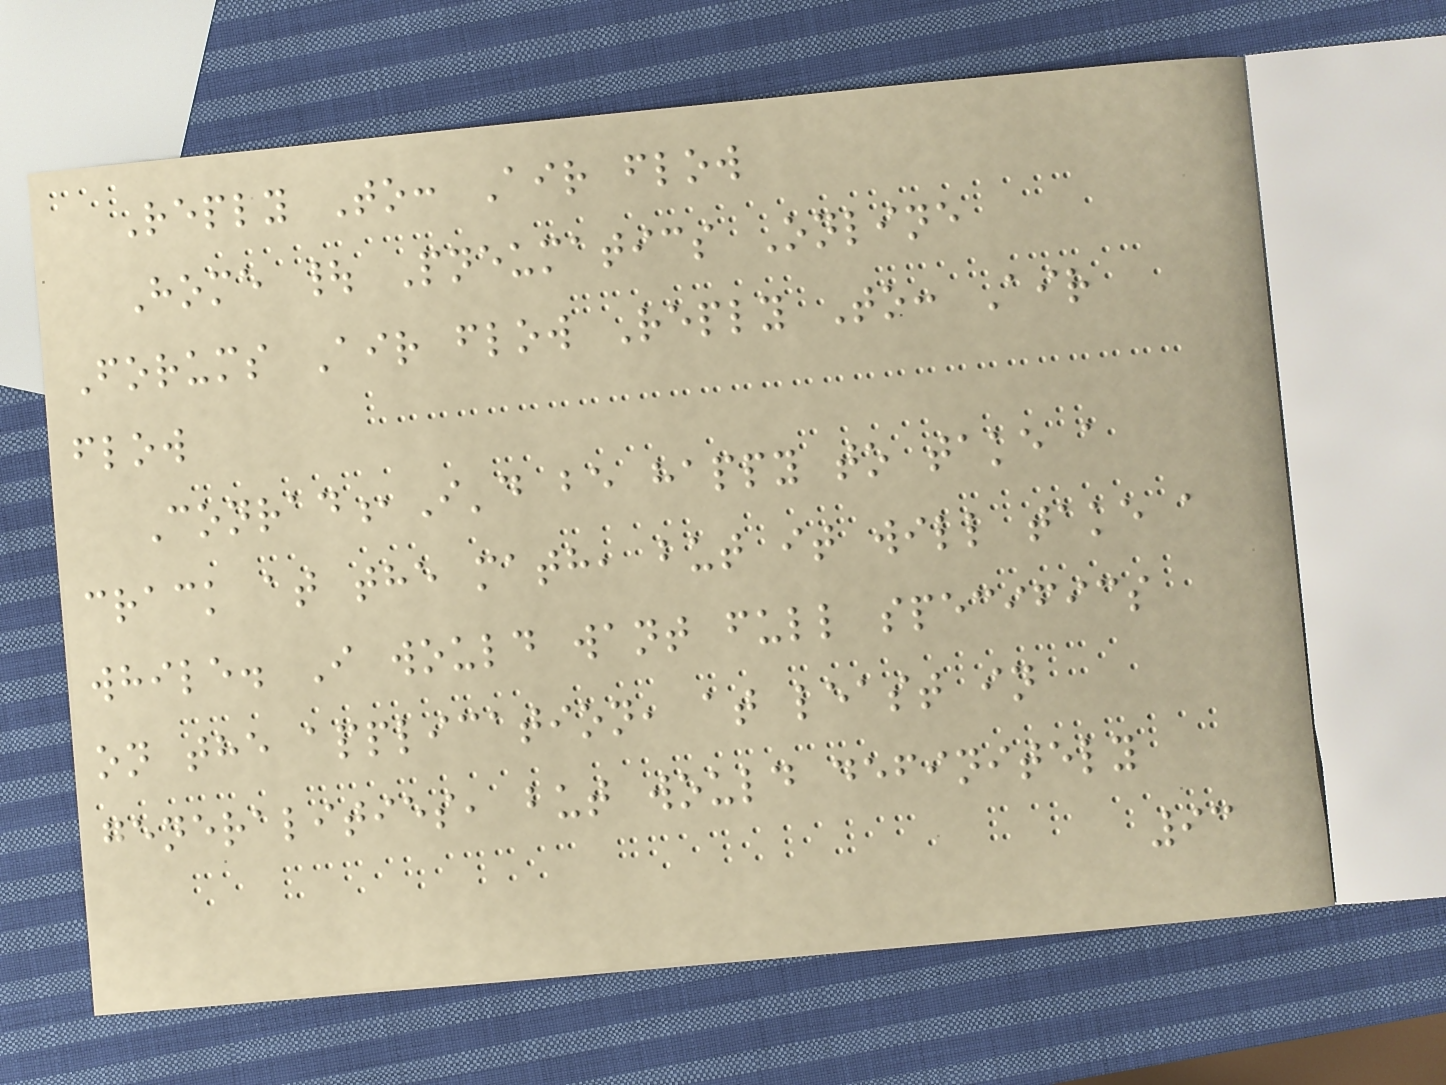Reply To: Air flow
Home | Pneumatics Online
Forums Air flow Reply To: Air
flow
Conrad,I'd be happy to take a
crack at the math, but it will take a
while. I would want full specifics
on the application, at least in
generalities, but would definitely
93
